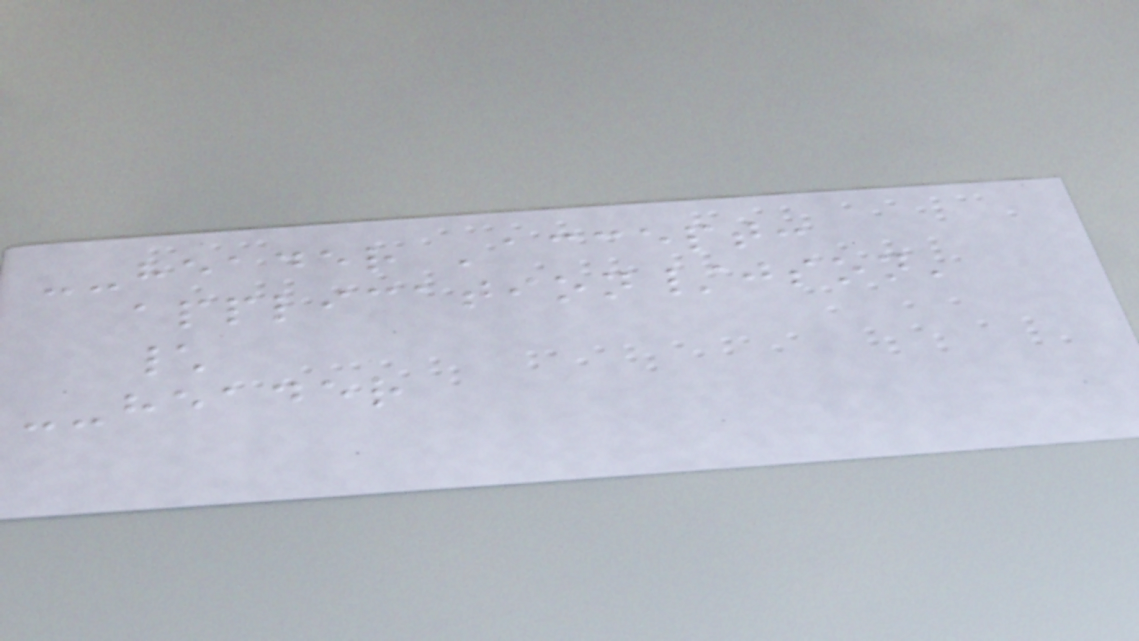--header 'accept:
application/json'
\
--header
